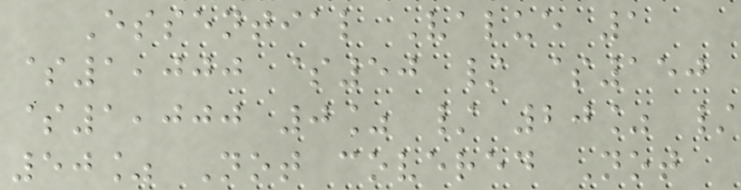Essential Value 1
$1,000 $50 / $150
$1,000 0% / 20% /
50% Not covered Not
